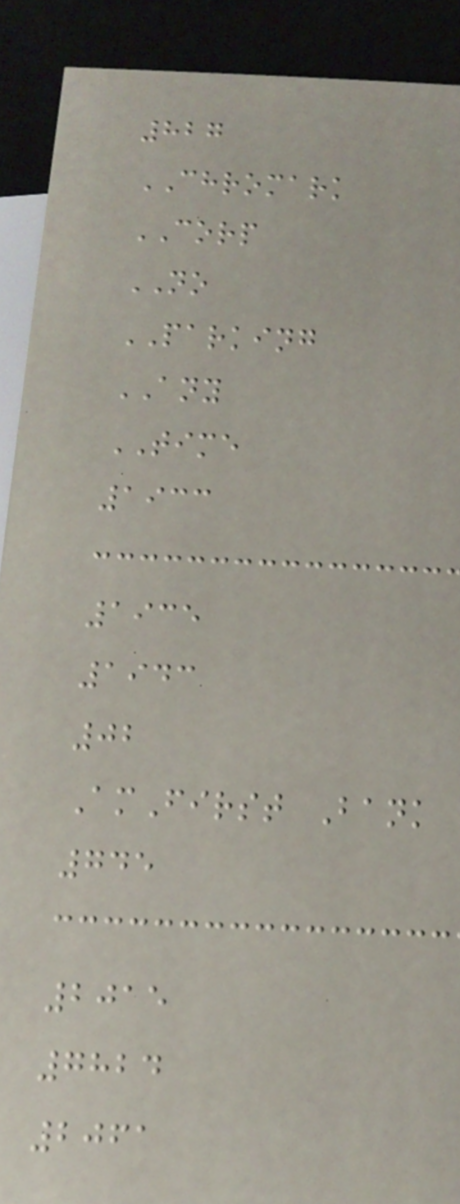827
CHROMARK
CORP
NO
PARKING
ANY
TIME
1933
1935
1943
02
AmFirst Bank
745
2015
7824
2061
